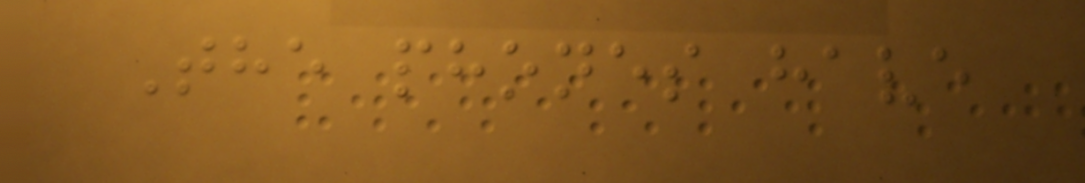The phones have
